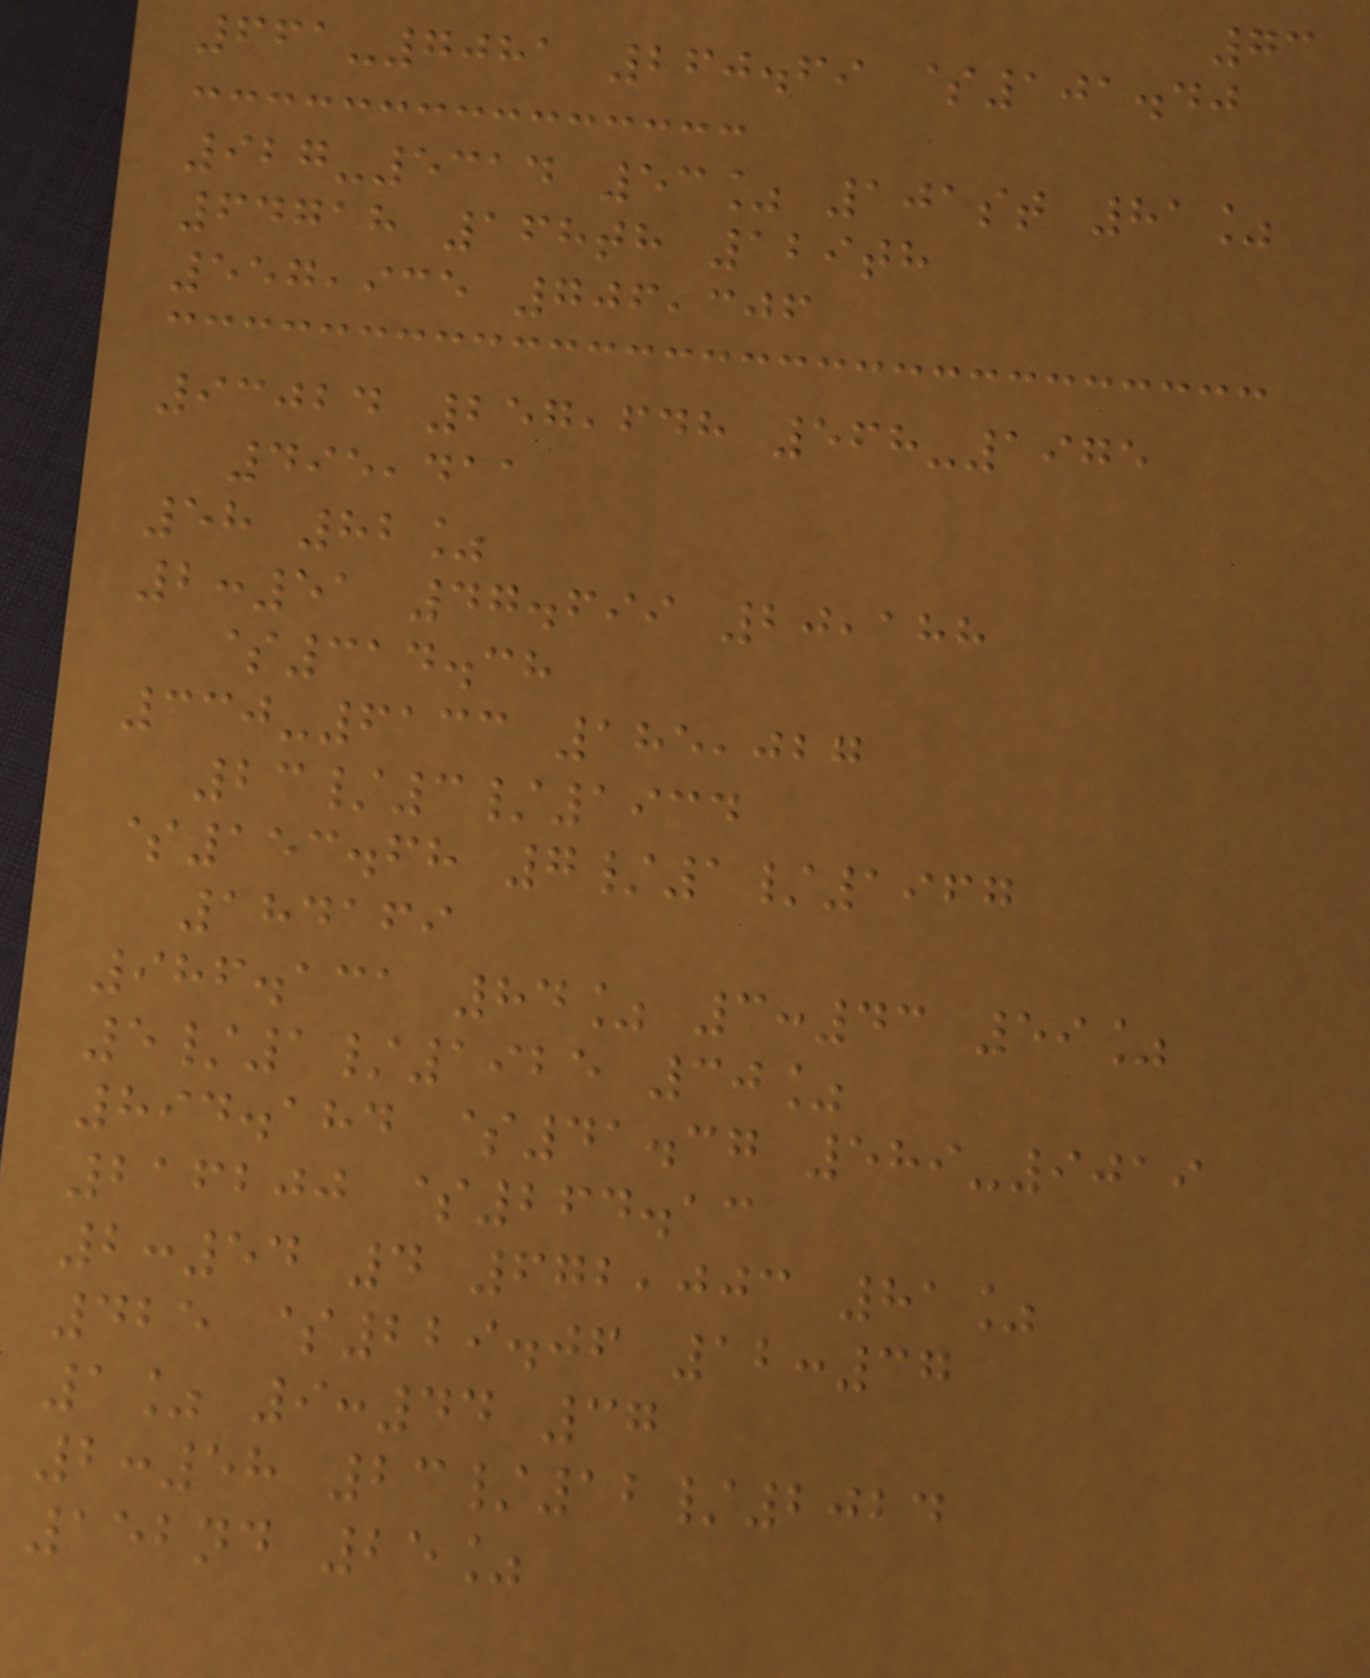73
661-7081 260.69 $101.40
927-5314 53% 101st 81%
64718 168th 129th
557,935 706,306
93024 257,648 568-1975
495,411
58 82%
2:51 47.699 20,188
$314.38
330-6133 185,027
23/3/1934
$153.68 7/1/1967
184169
986.131 84% 3:43 59%
5/1/1925 30%
894.184 $41.37 589-9019
216200 $264.13
2:54 4 672,003 81%
425 $229.06 12:37
1% 9:44 37
2:58 23/12/2024
152nd 25%
